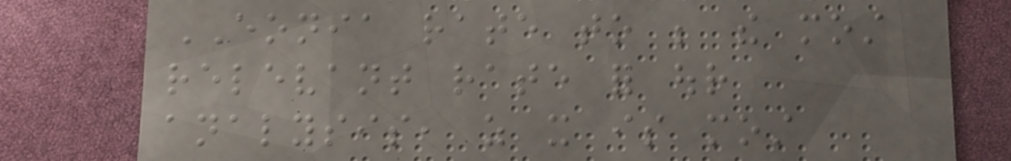EONIA rate to be the most
relevant rate for our
analysis, as it is most
